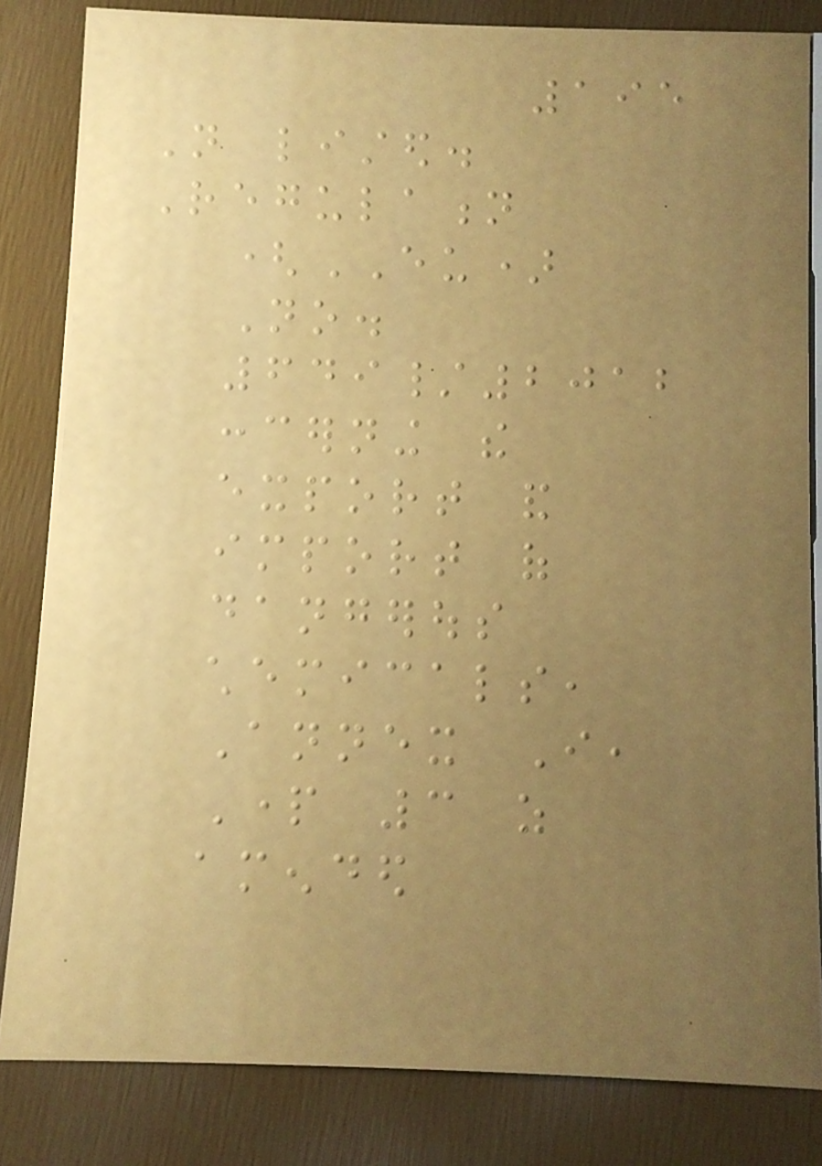195
Not listed.
Regulation
(EU)
No.
649/2012
concerning the
export and
import of
dangerous
chemicals,
Annex I,
Part 3 as
amended
